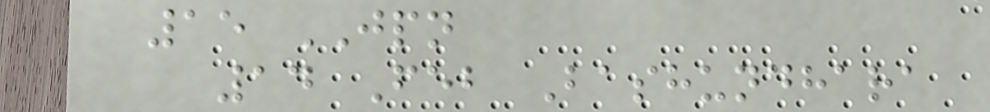15 JPN
14 Feb Bashundhara
